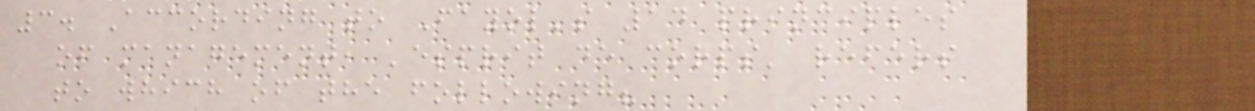3. According to Fayol's 14 principles
of management, 'esprit de corps' refers
to which of the following?
